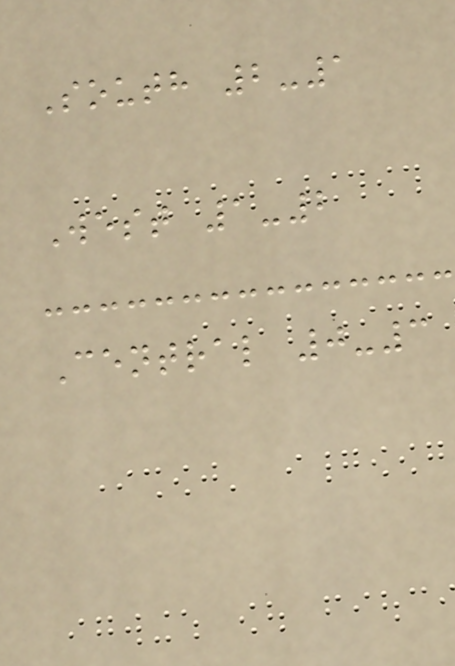South 2-1
West 1-2
Central 0-3
